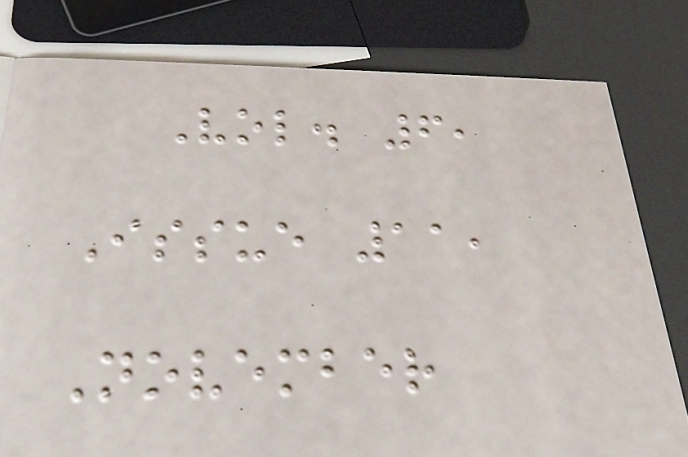Vol. 6,
Issue 11,
November
